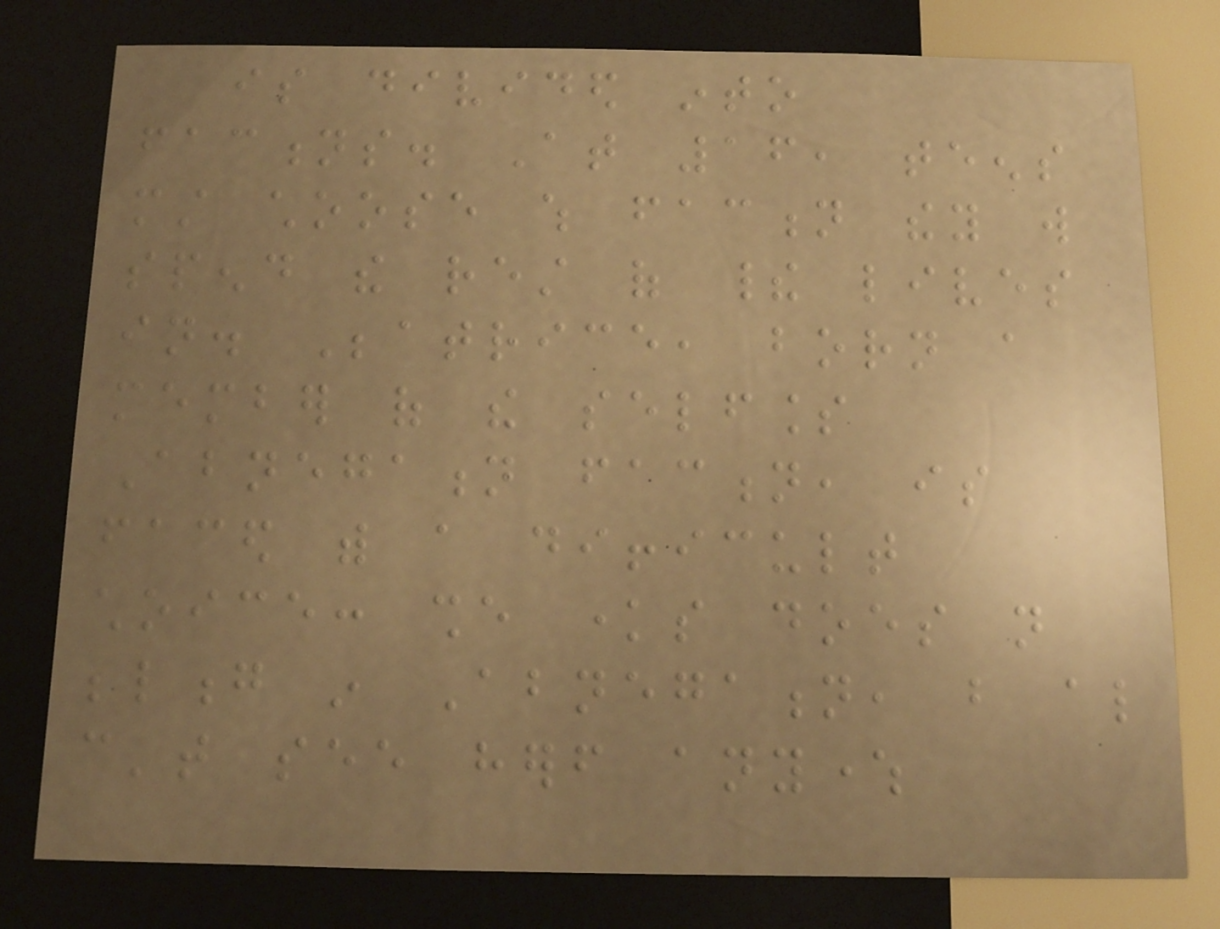is divided into
factions. At 16, teens
must choose which faction they will
spend the rest of their lives
in. Beatrice, born a
member of the selfless
Abnegation faction, is
faced with a difficult
choice: she knows does not
belong in Abnegation, but also
can't see herself anywhere
